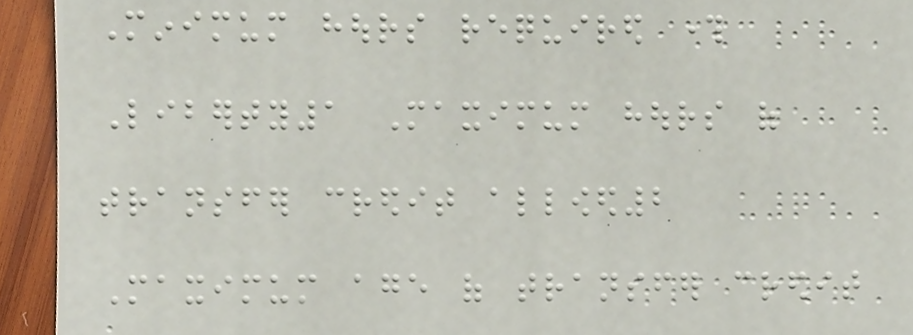Minimum hours required through
Liberty1 Maximum hours of
transfer credit allowed2
Maximum age of transfer credit
